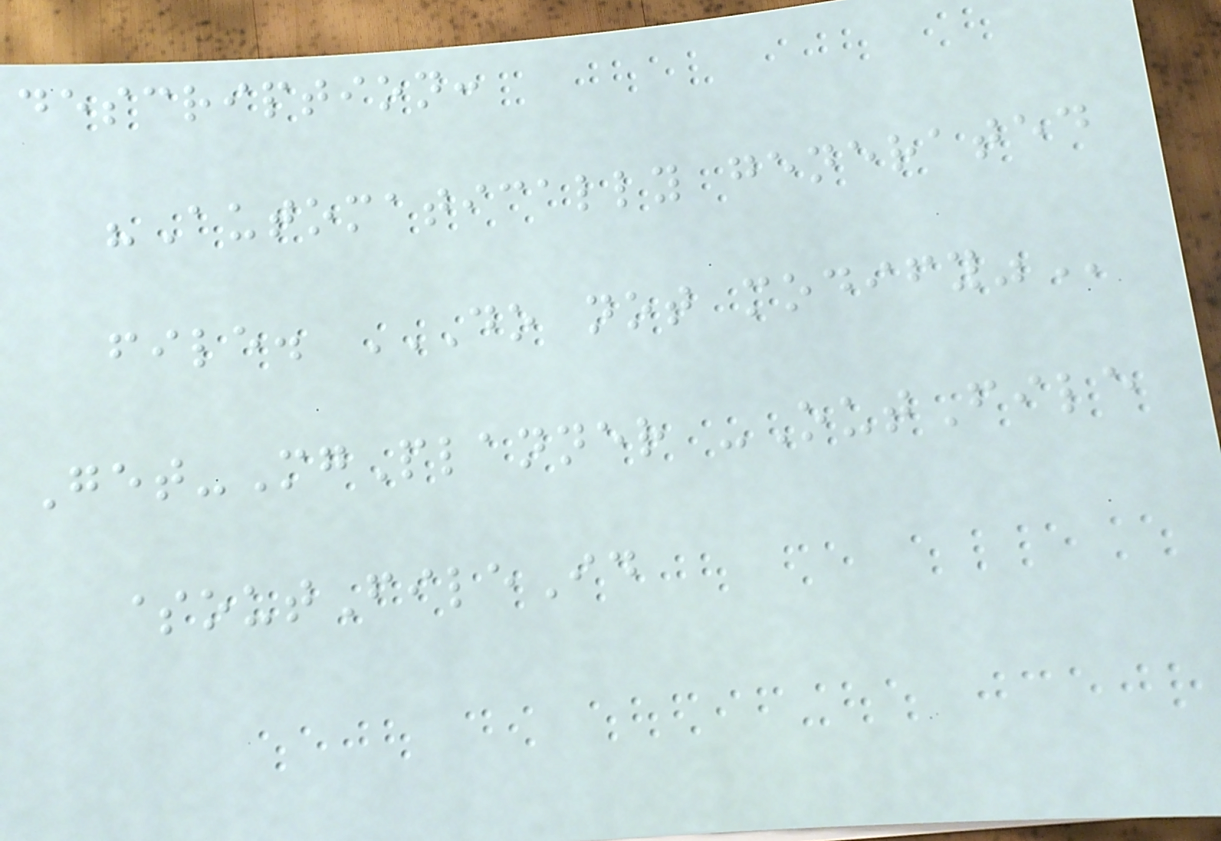description:
"Automatically generated
file. DO NOT MODIFY"
Get-MgPlanner -OutFile
$outFileId
